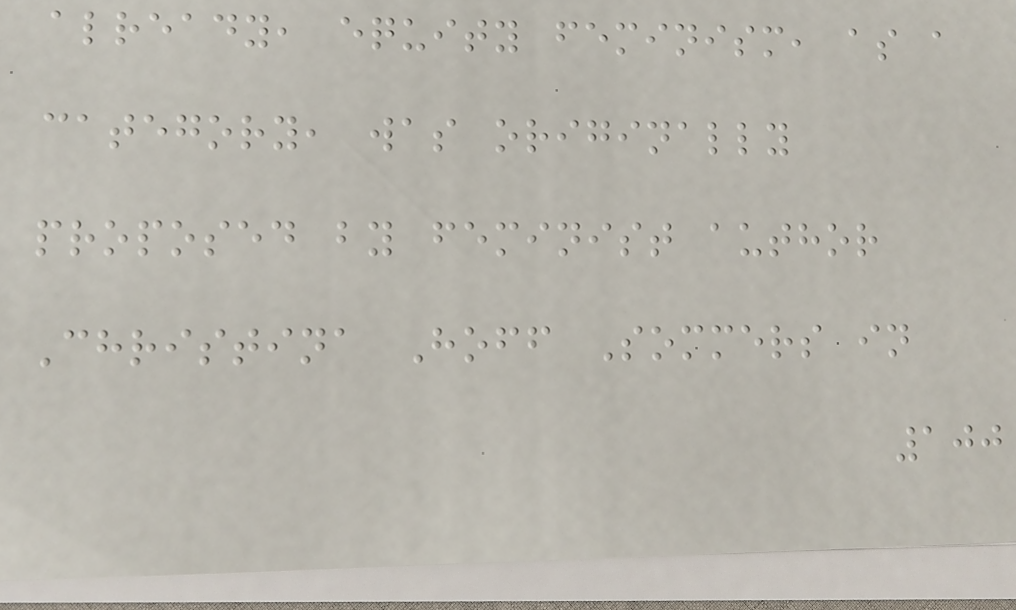already, equity feminism, as a
category, was originally
proposed by feminist author
Christina Hoff Sommers in
100
